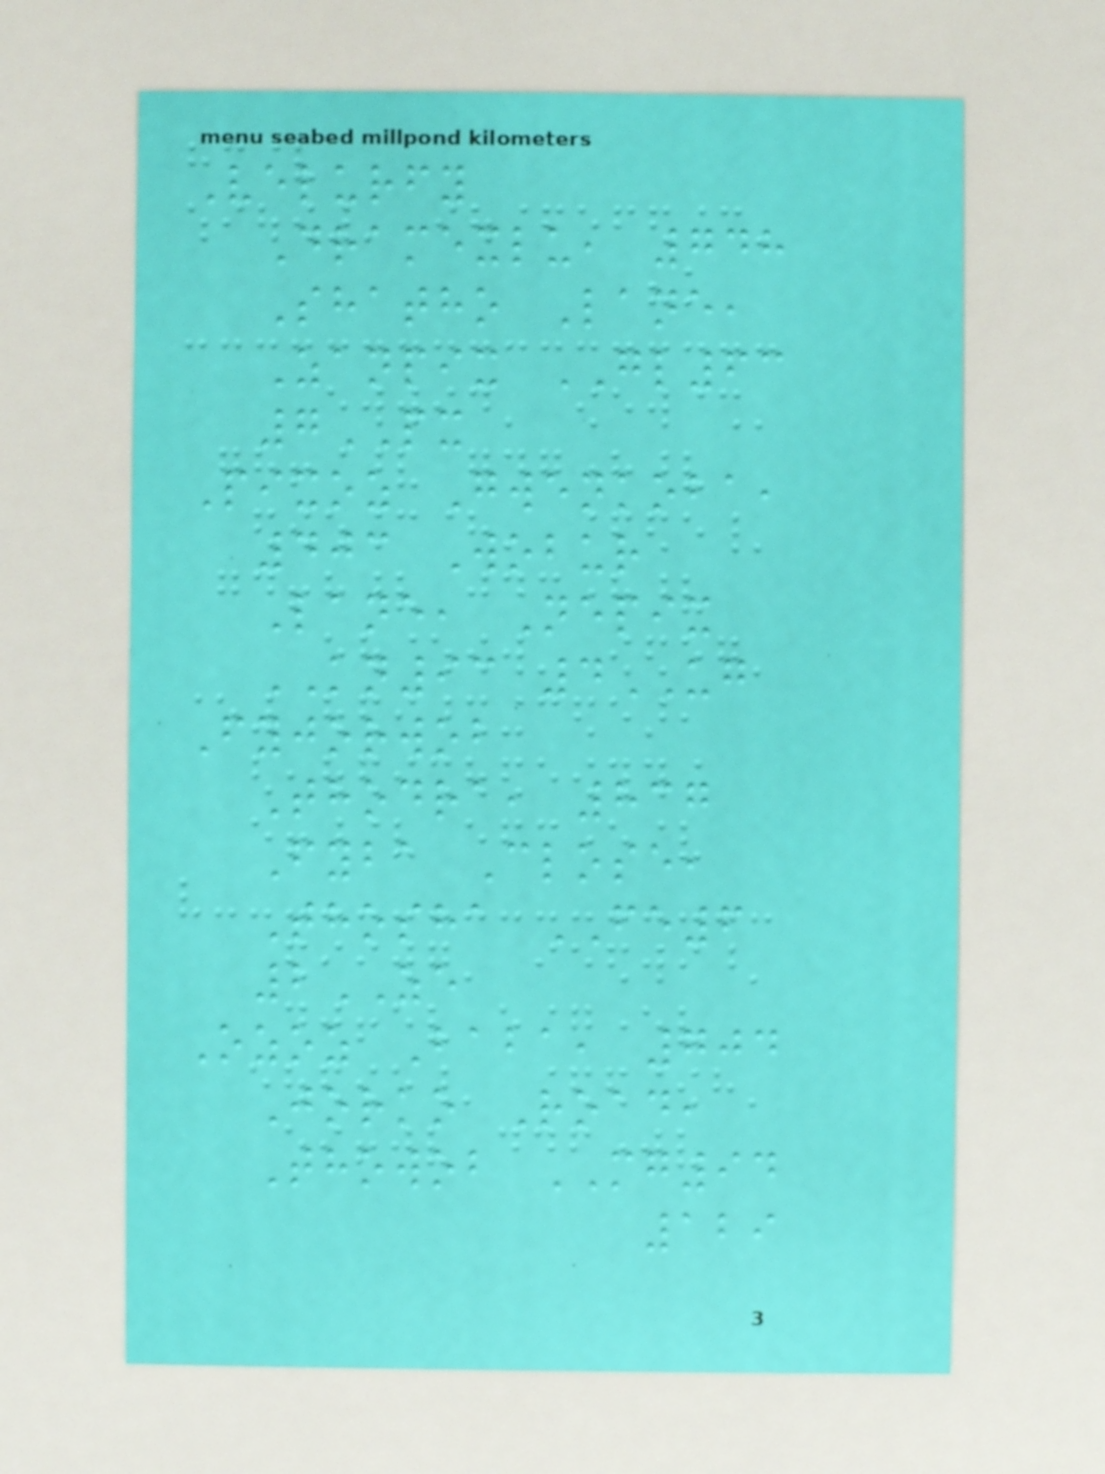Velurfy
Dramexlu, 748
Shatho Lane,
Zanpix GL63
7PX
Pixoz Gwenkoba,
403 Wobur
Lane, Nepix
KN93 4UG
Fyjorwob
Thodra, 837
Fyba Close,
Thosha FE6
2ZE
Ozoz Baba, 704
Jorko Road,
Thowob MG94
129
